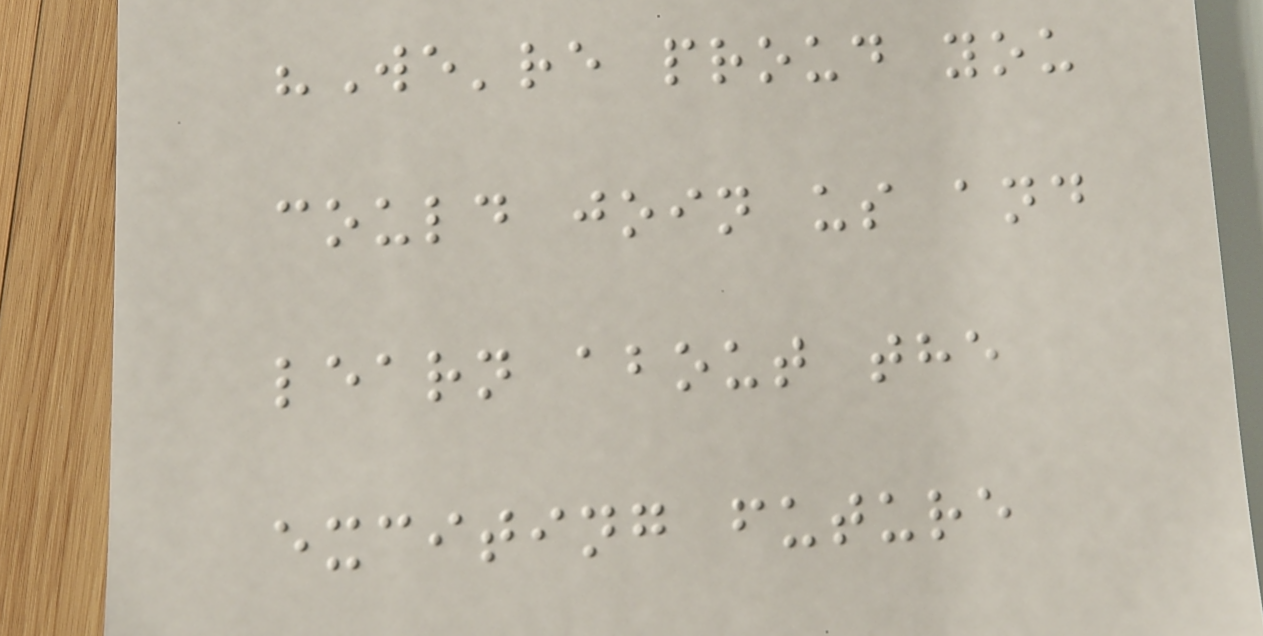"We're proud you
could join us and
learn about the
exciting future
